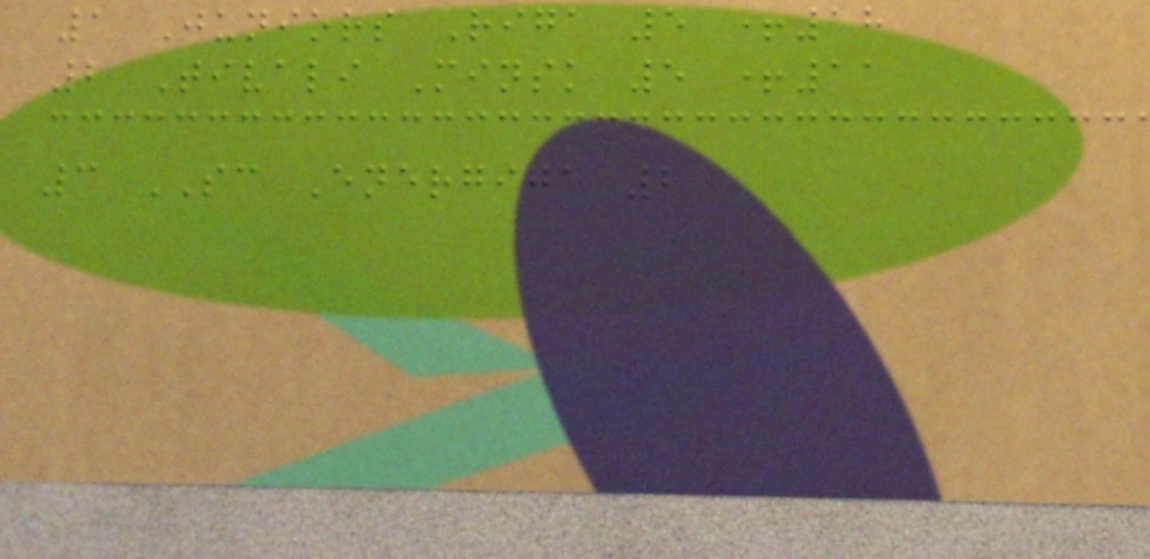1 Juniors Riga 5 +18
2 Tivali Minsk 5 +11
3 SC Energija 2
